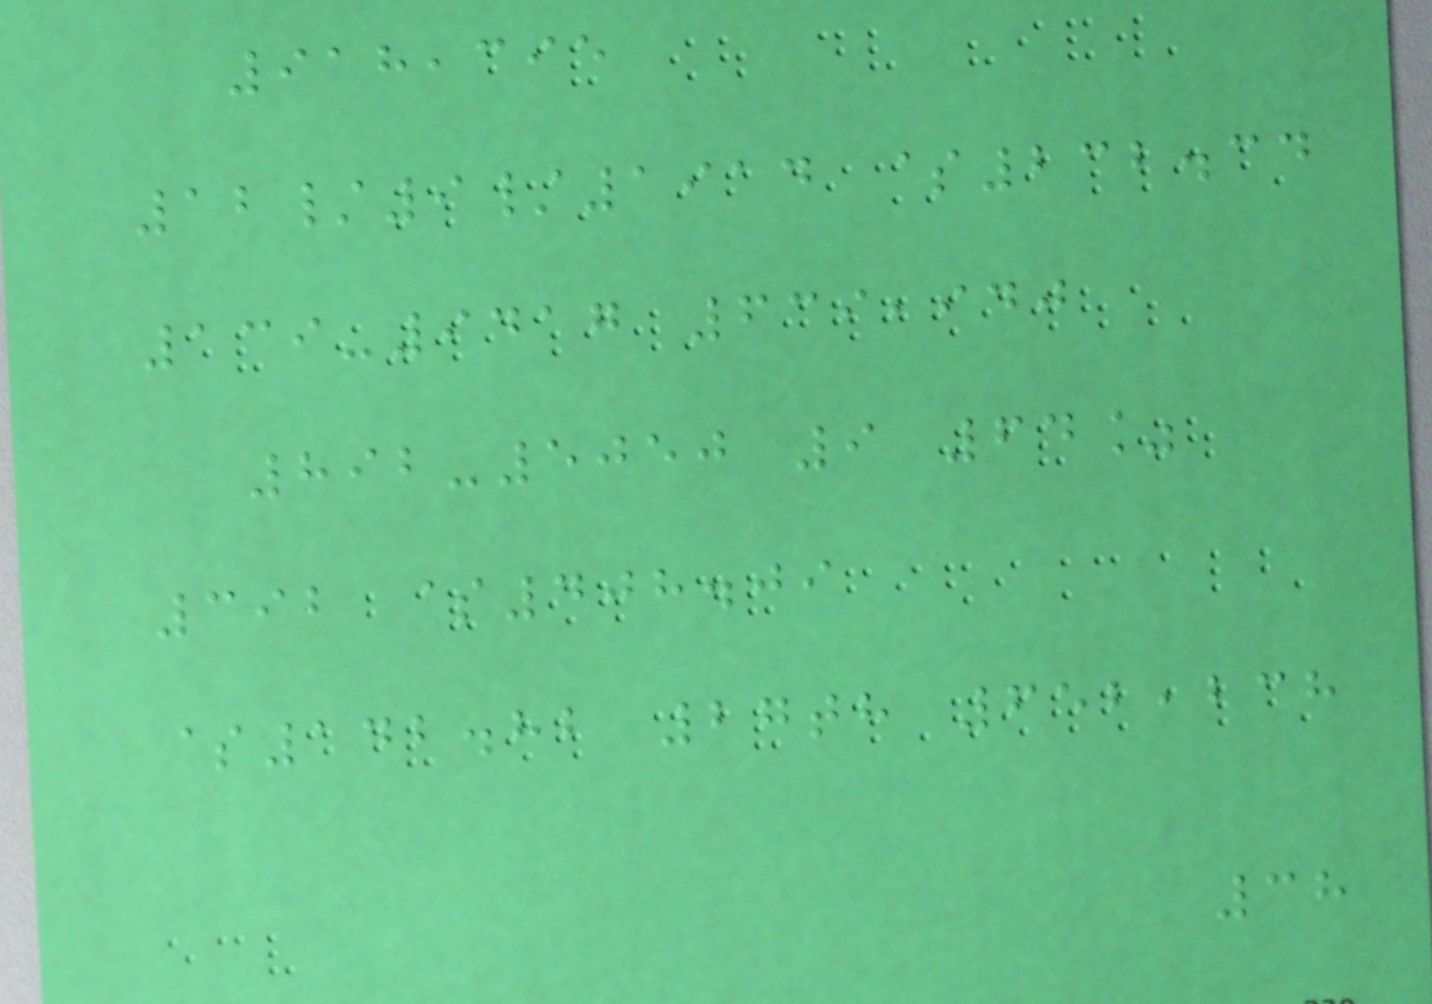918,395
12/9/1914 $232.34
139-9417 639,940
892-5050 9 64%
392 $408.09
$142.82 27th 652,238
38
